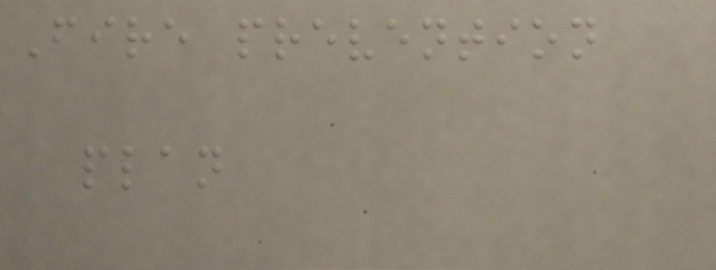Fire prevention
plan
